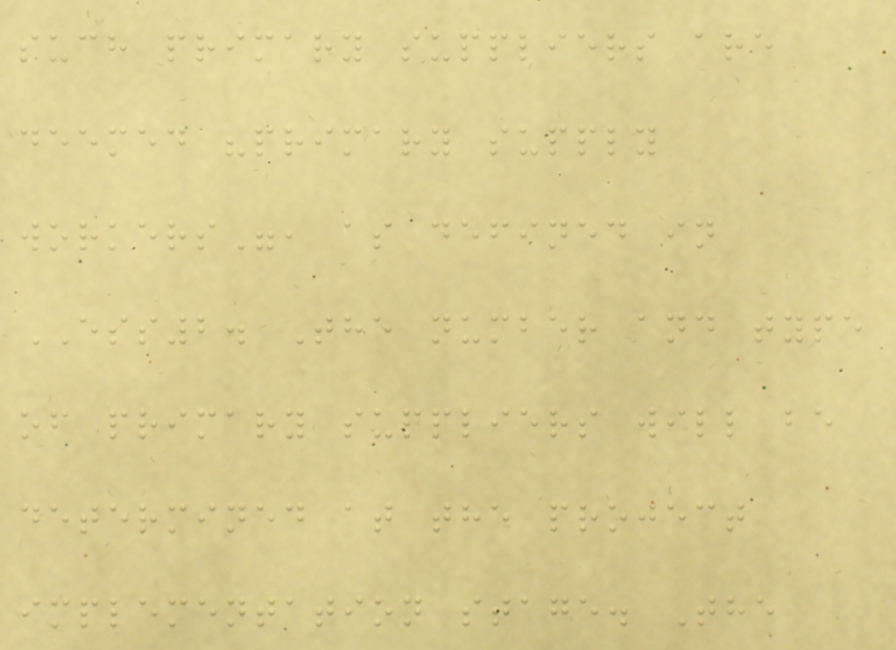such primary suppliers are
deemed "primary supply
workers", as defined in
ESS2. The number and type
of primary suppliers will be
determined at the project
implementation stage. The
